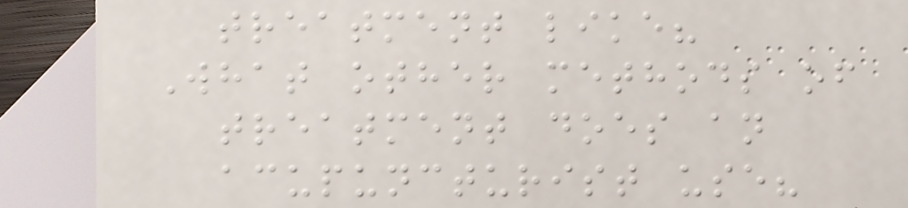treatment like?
What other methods of
treatment does an
acupuncturist use?
